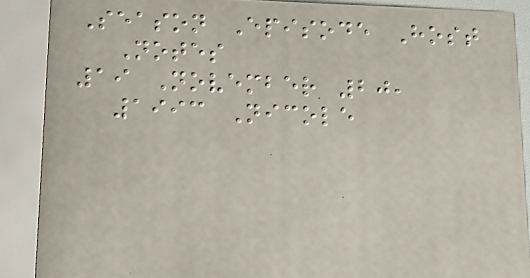Season Episode Host
Notes
19 November 20,
1993 Nicole
